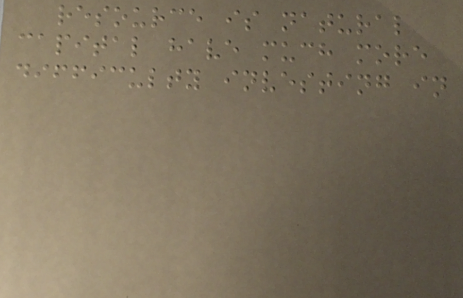resource is natural
capital have much more
difficulty investing in
